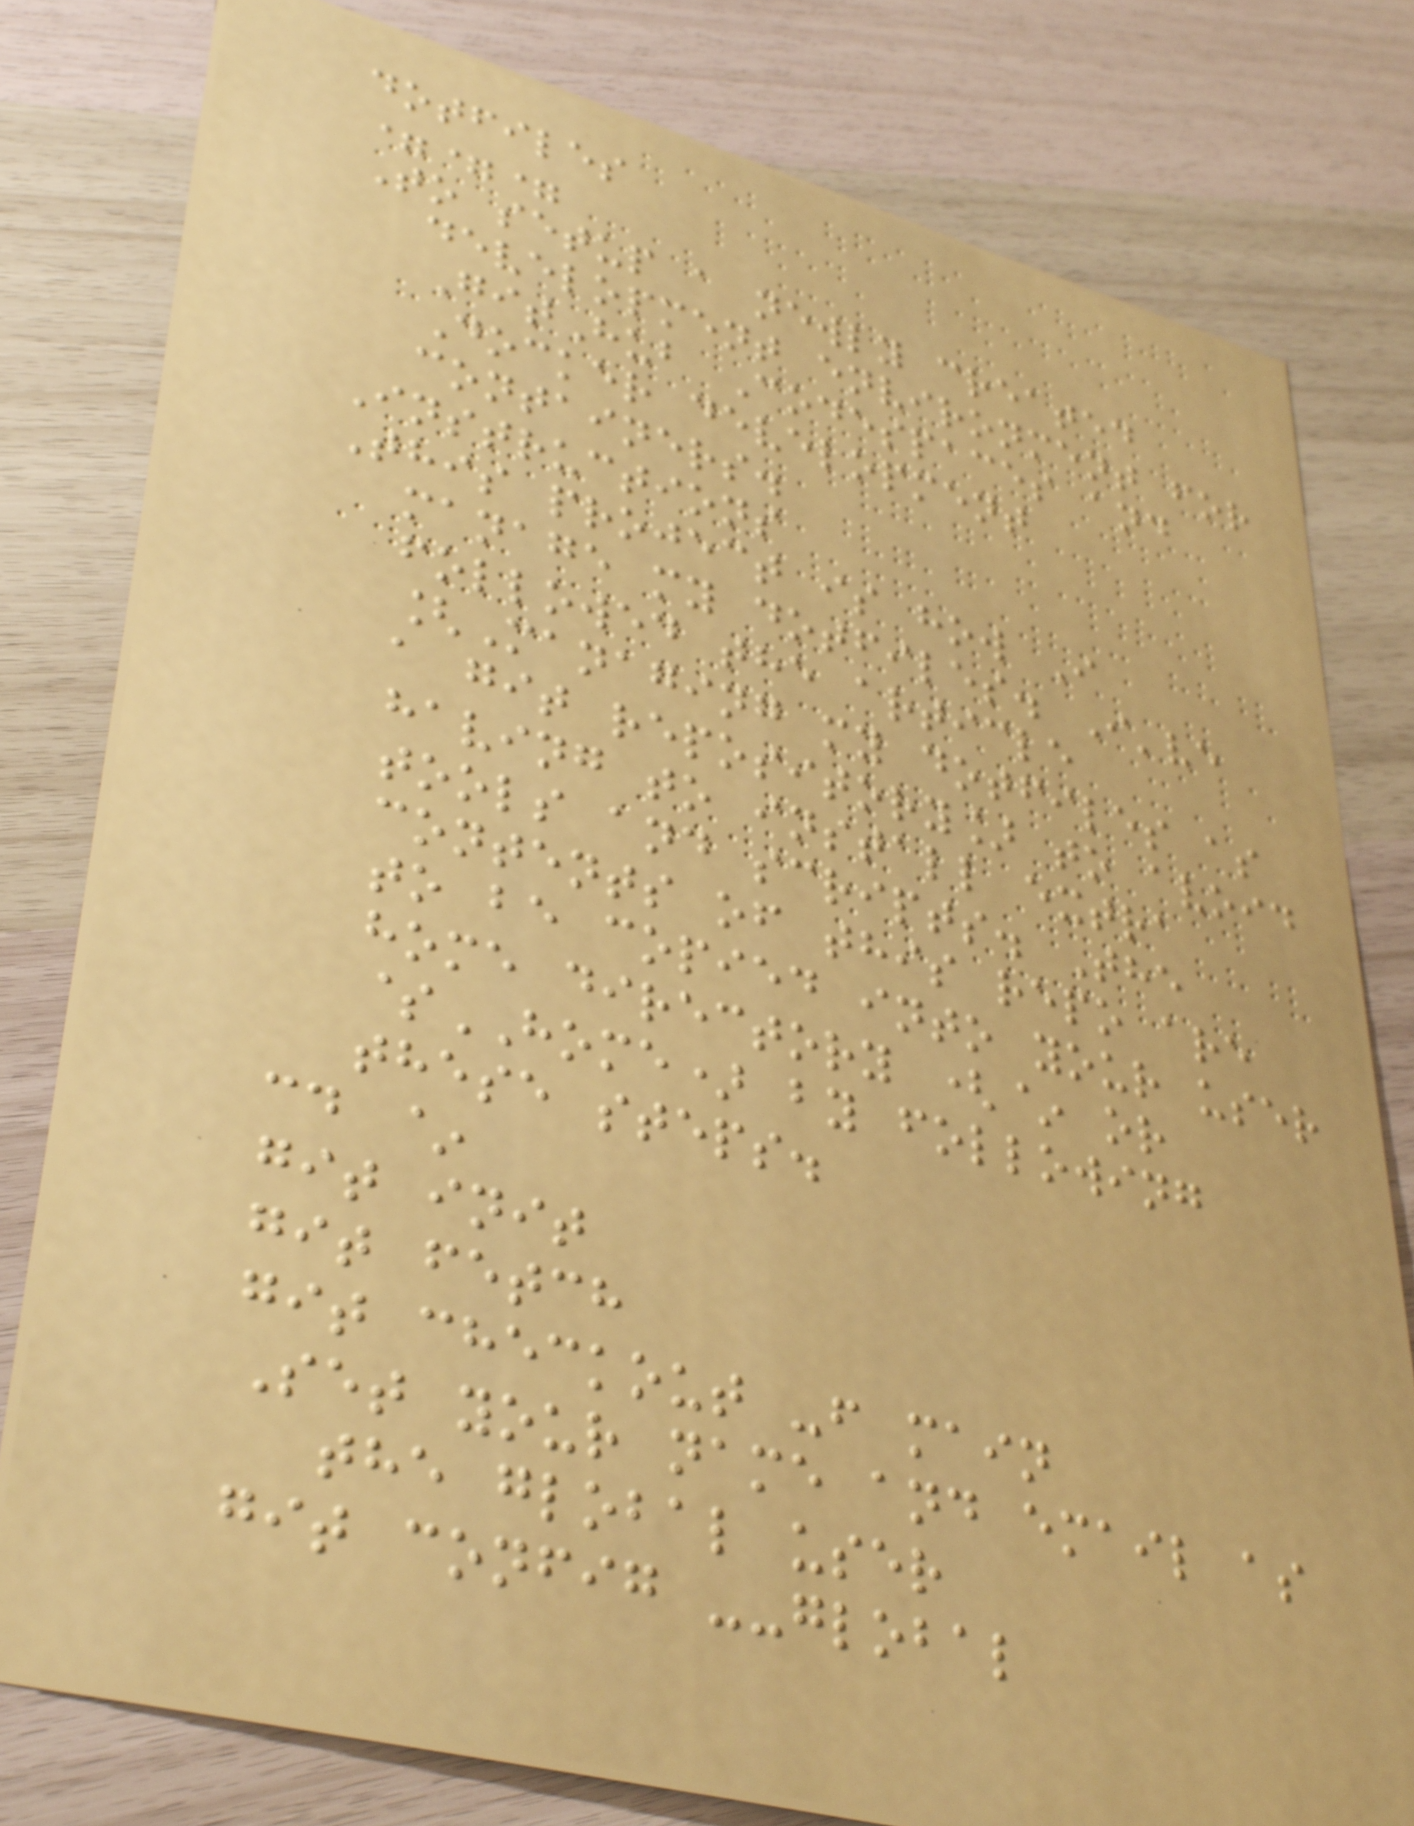dotfiles
===
To setup a newly created
development environment for
GitHub Codespaces and
Docker development
containers.
Instructions
This project is how I
manage my dotfiles. I've
followed the article
[Managing my dotfiles as
a git repository] to avoid
having to install extra
tools and scripts. The
contents of this repo are
to be copied into your user
home directory (~ or
$HOME) by following
these steps.
cd ~
git init
git fetch
git checkout -f main
Set your name and email as
the global user
git config --global
